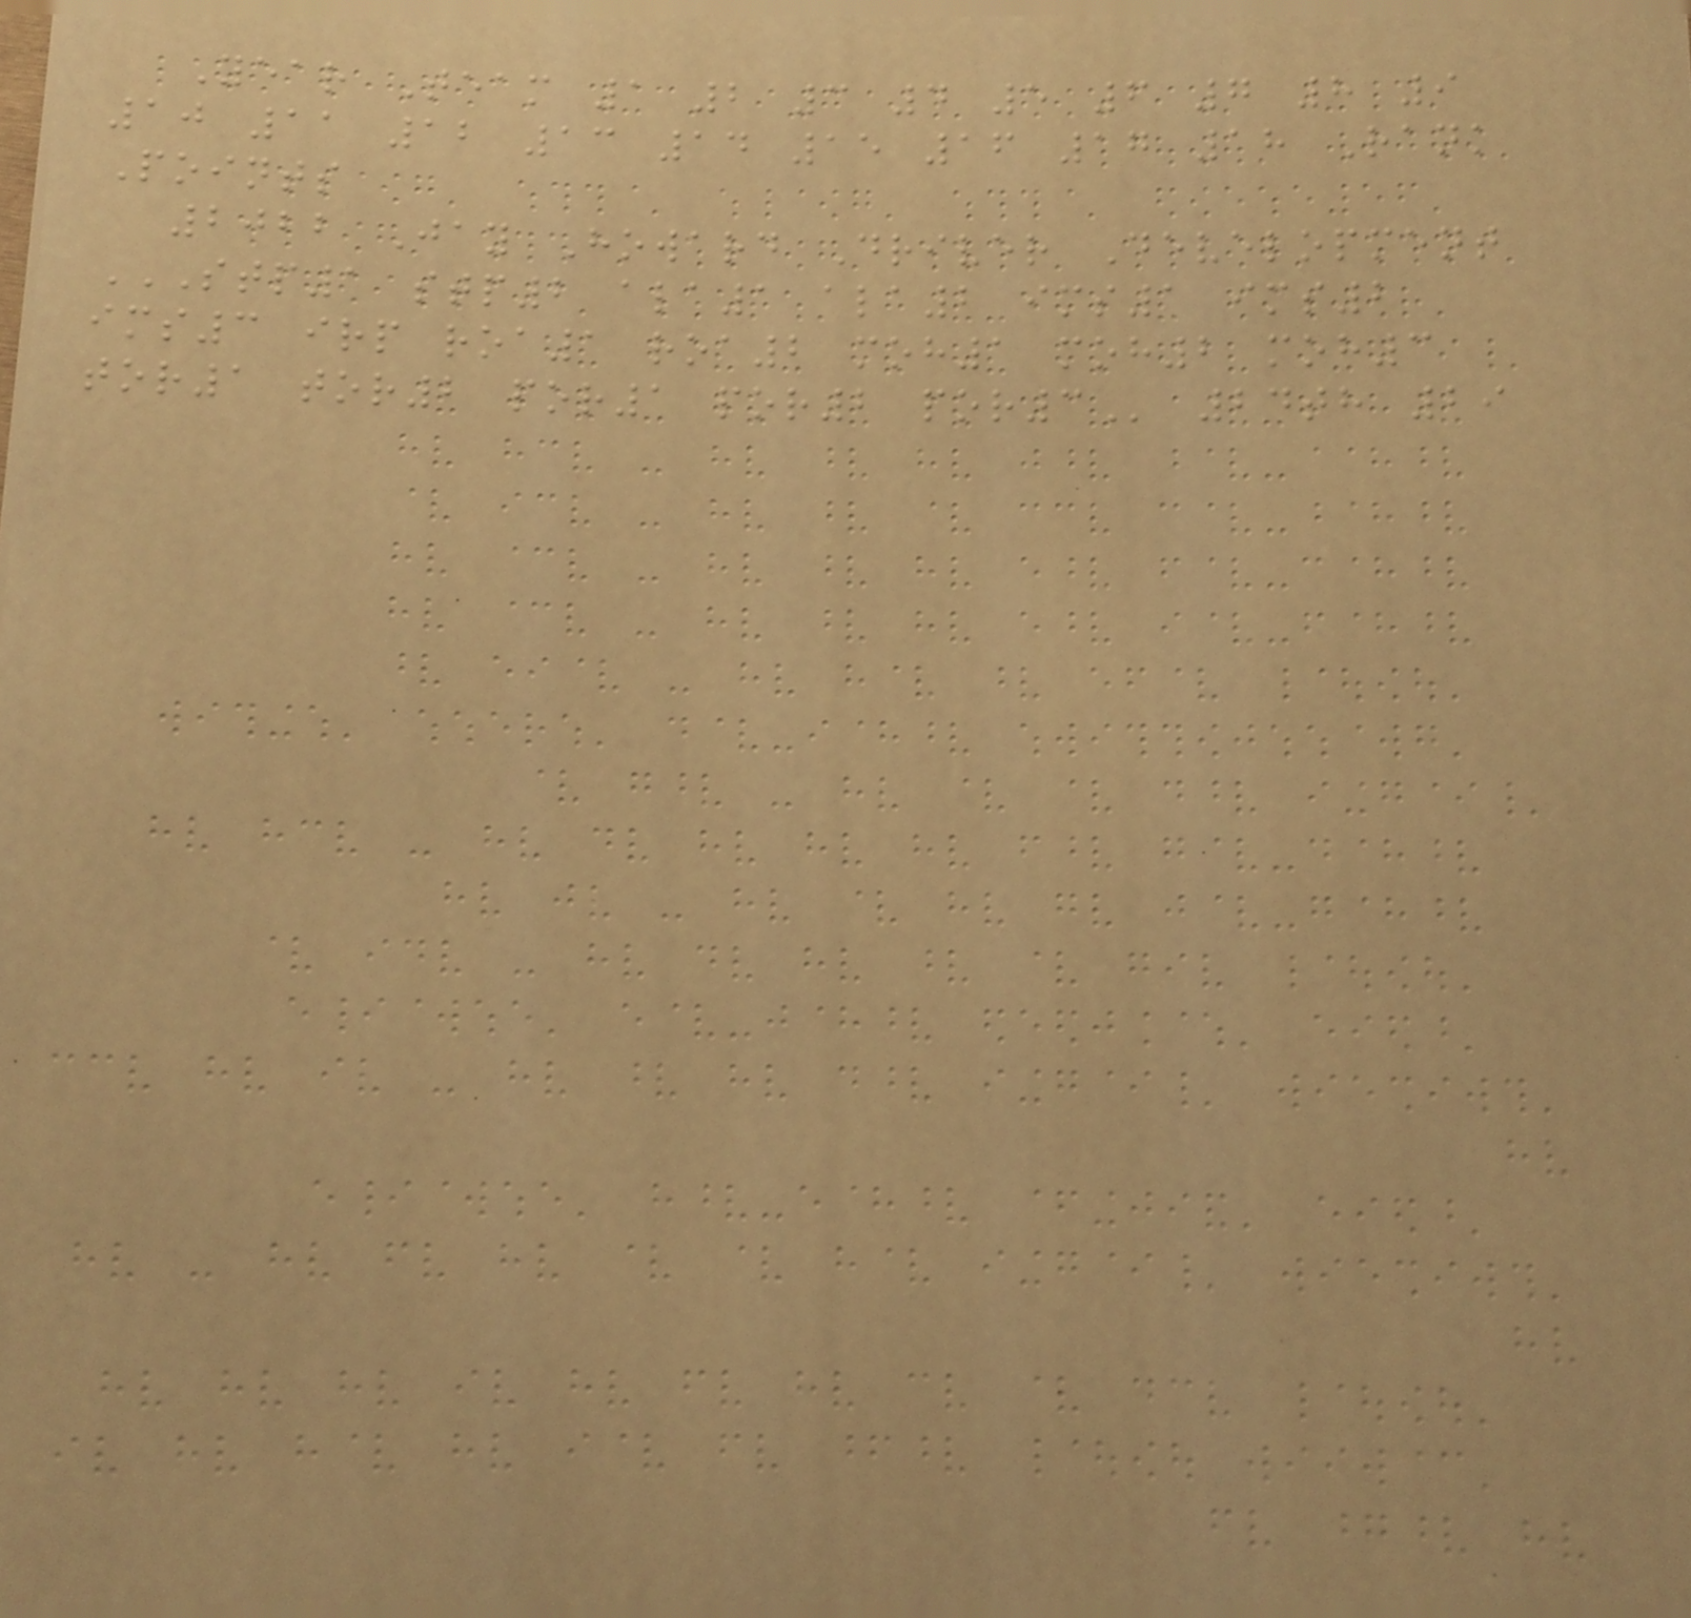Year Team 1 2 3 4 5 6 7 8 9
10 11 12 13 14 15 16 17 18 Rank
Points
2022 Jay Howard Driver Development
STP1 STP2 ALA1 ALA2 IMS1 IMS2
IMS3 IRP ROA1 ROA2 MOH1 MOH2 MOH3
TOR1 TOR2 POR1 POR2 POR3 24th 29
